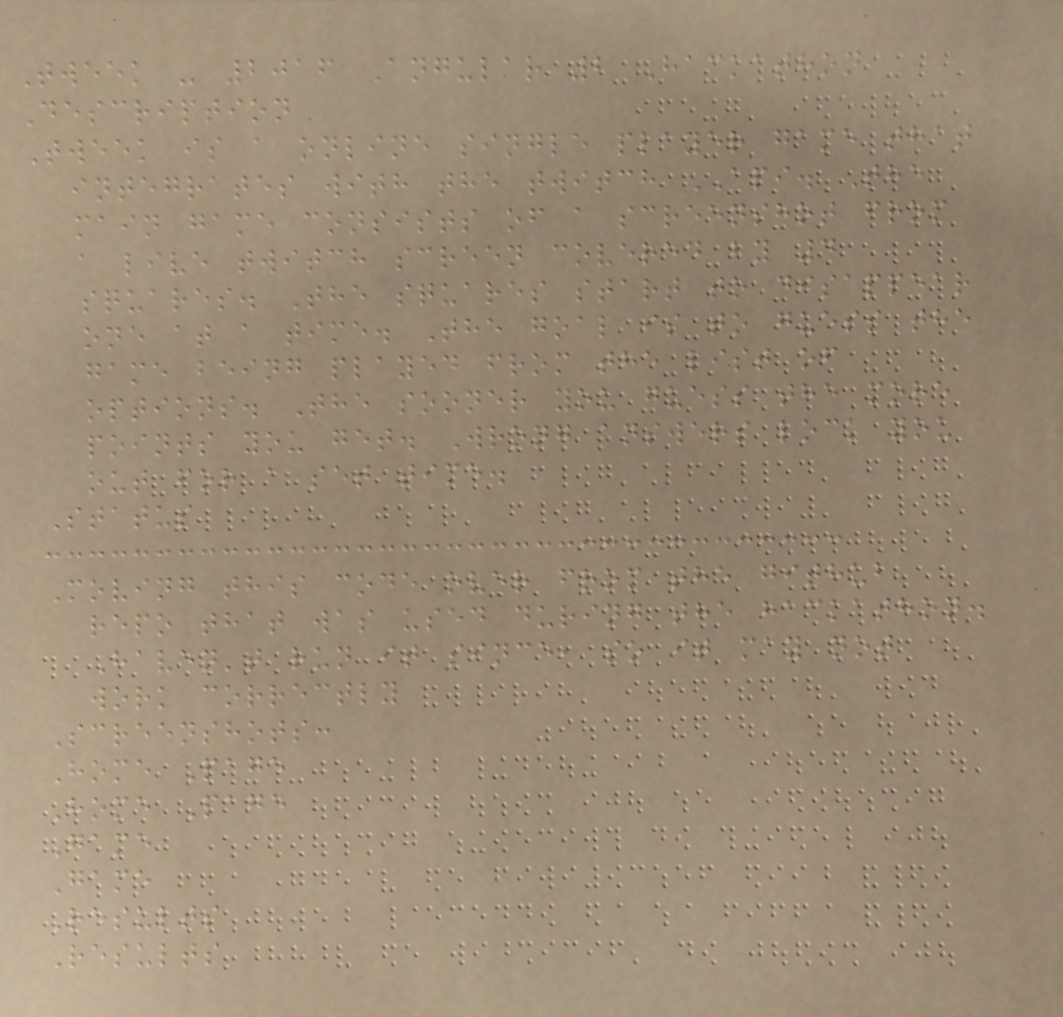Tweek - 2016 Angular 2 Hackathon
Description
Tweek is a online single player game that
integrates with the twitch API. The
main game consists of a screenshot from
a live twitch screen covered by 4
squares. The squares start to disappear
one at a time. The goal is to guess the
game being played from the list of
options. The sooner you guess the more
points you get. Wrong answers lock you
out for a set time.
Status
Moving this code over from the github
repo that was used during the hackathon.
Haven't run it since, so it may not
work correctly
Screenshots:
Home Page
Home Page
Game
Game
Results
Results
